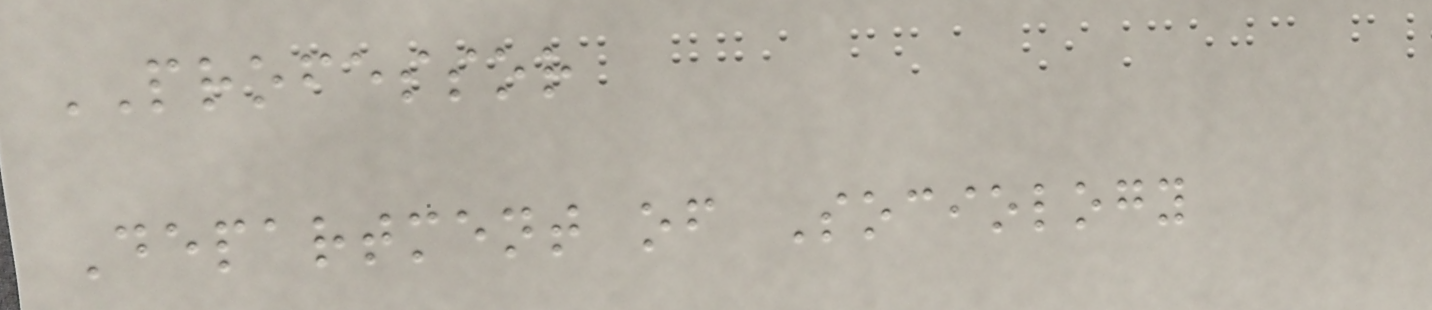PROFESSOR
Department of Sociology
